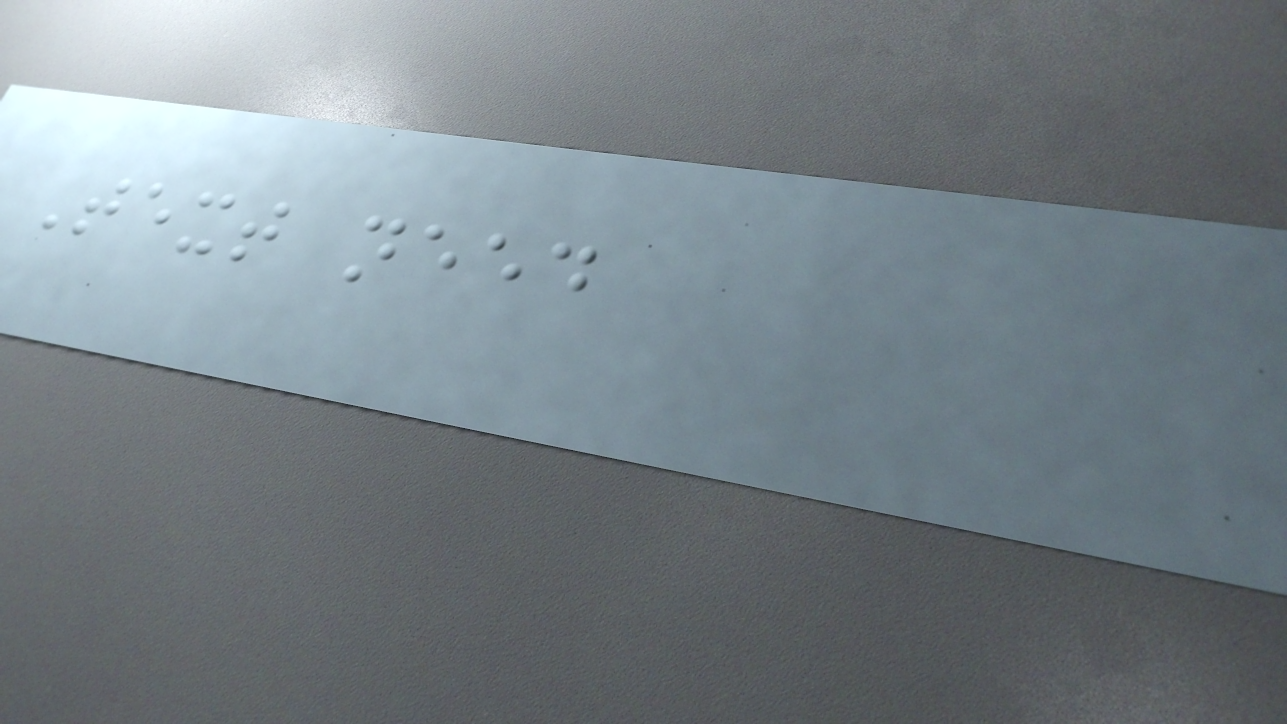Text need
